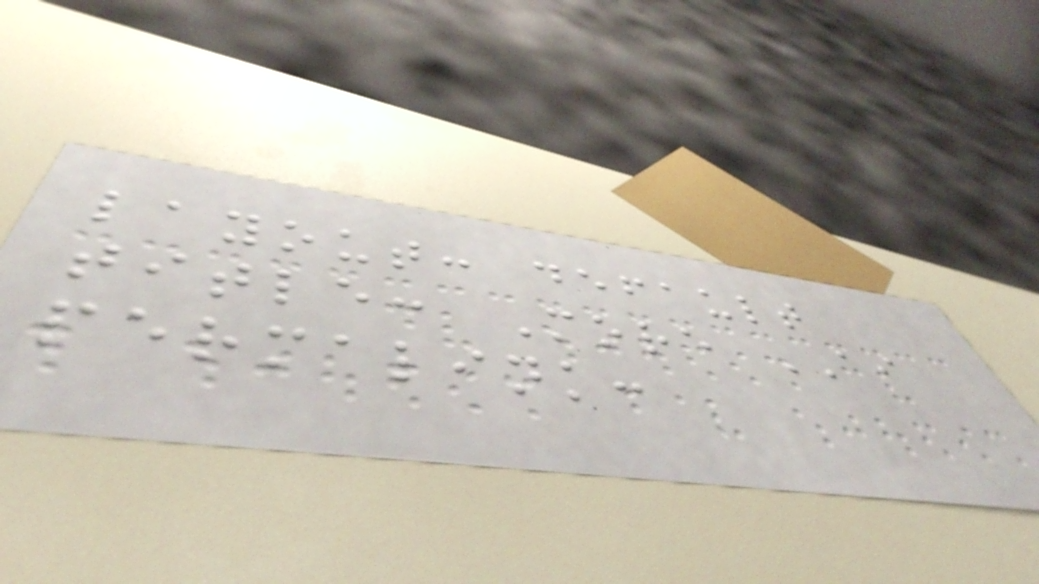layout: default
title: More AI
permalink:
